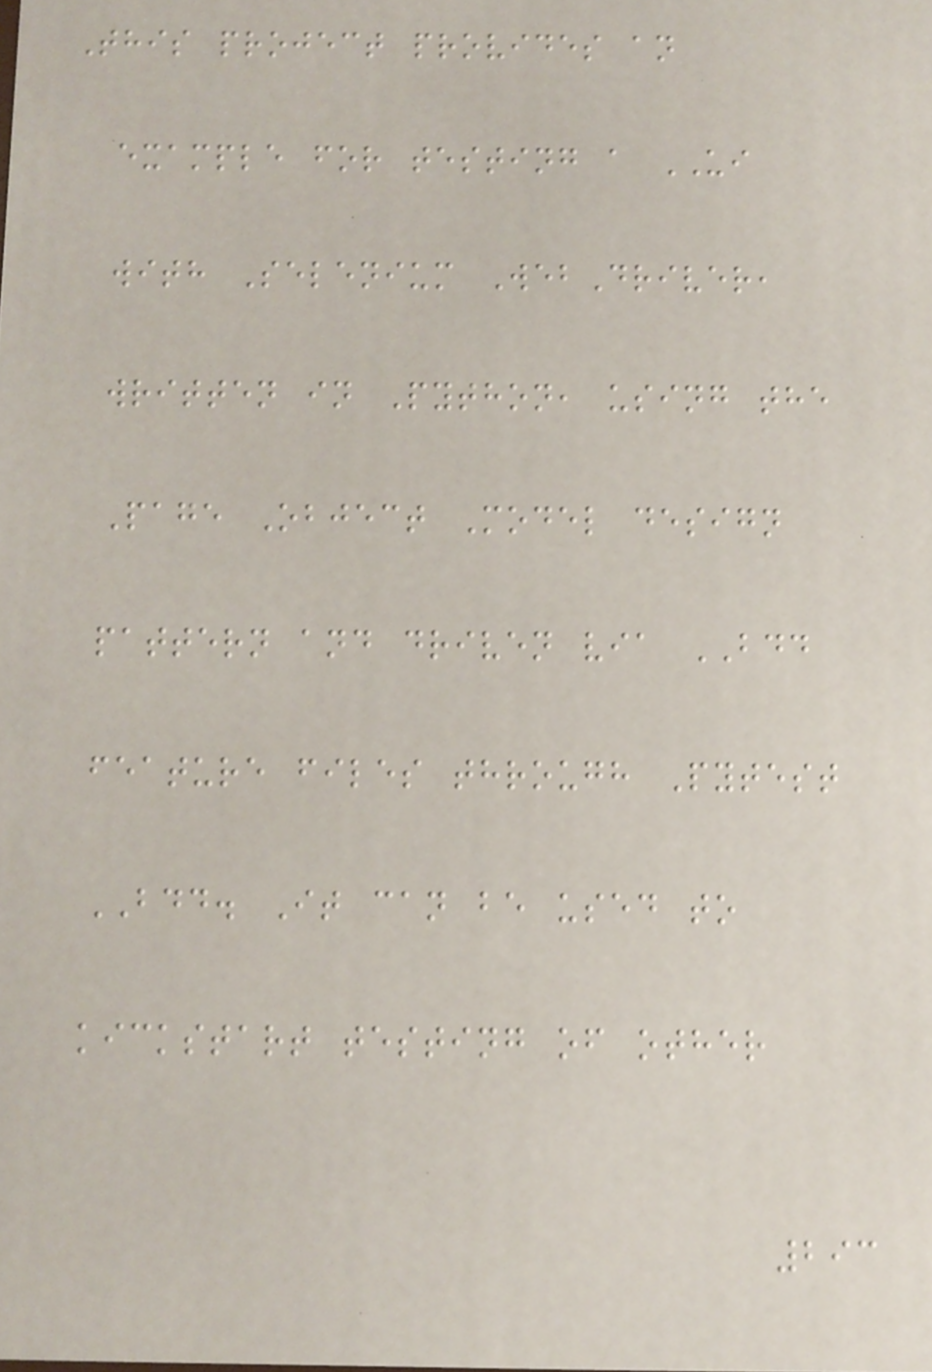This project provides an
example for testing a UI
with Selenium WebDriver,
written in Python, using the
Page Object Model design
pattern and driven via BDD
feature files through Pytest
BDD. It can be used to
kickstart testing of other
293
